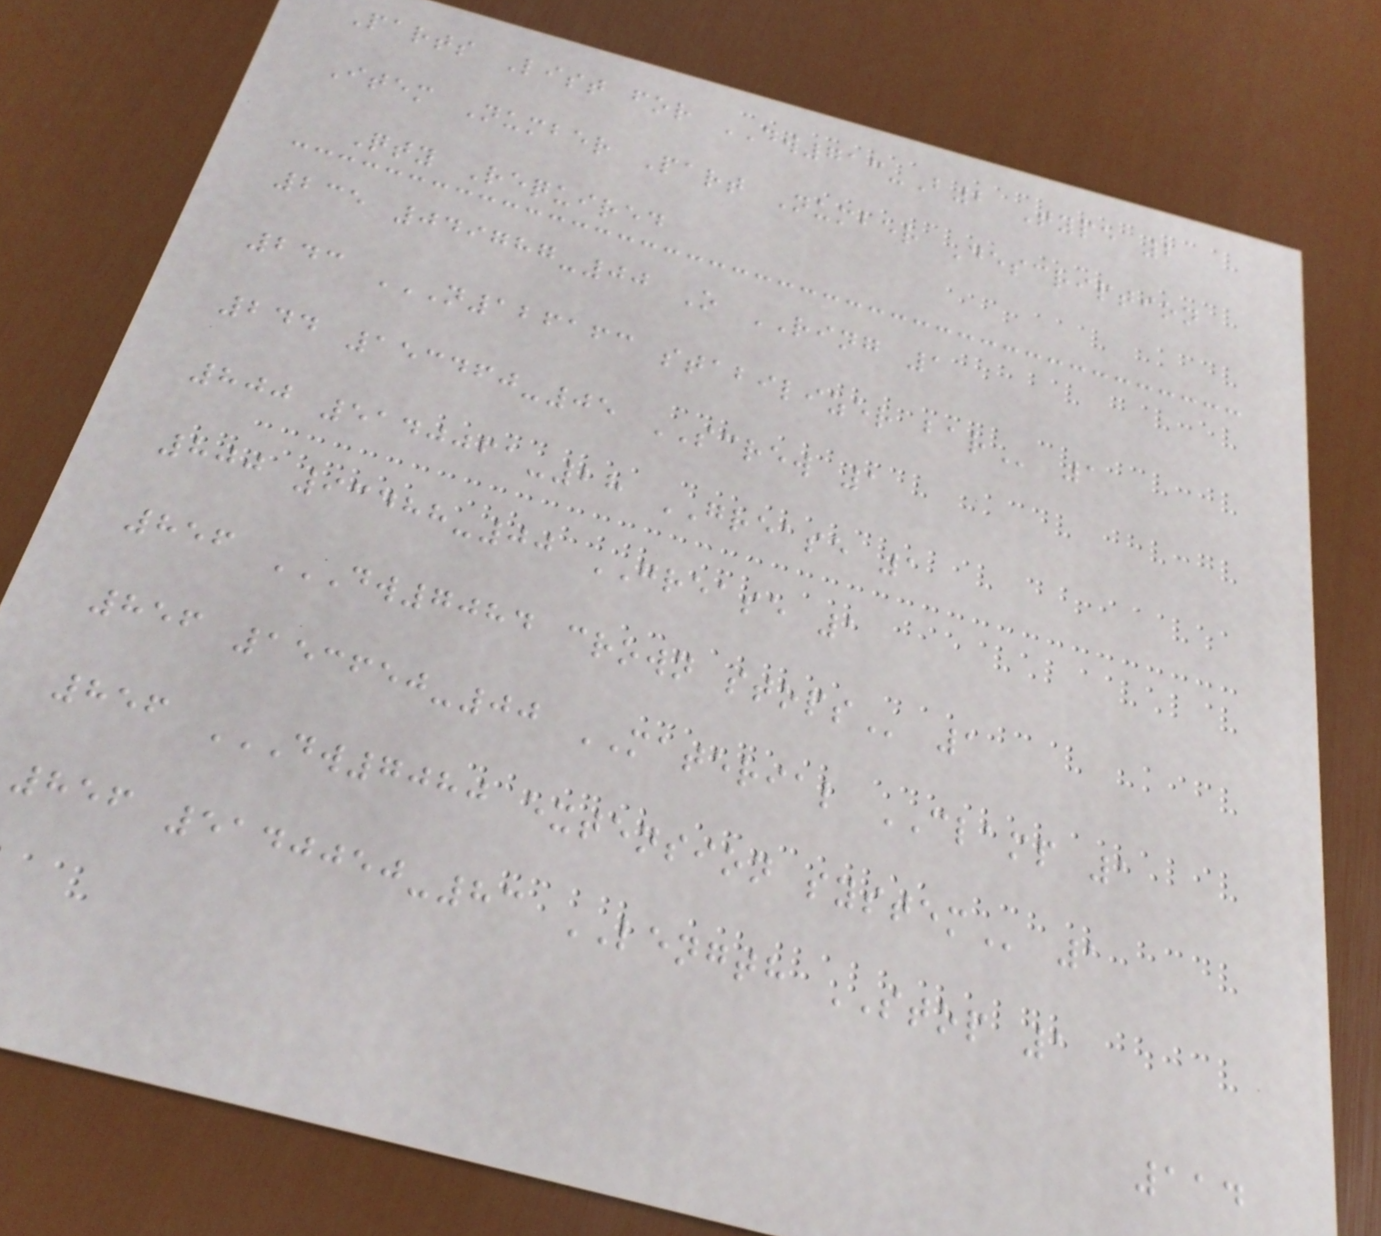Parts List for DW713-B2 Type 2
Item Number Part Number Description
Qty Required
235 049787-00 O RING 1
243 N126163 STABILIZER BAR 1
244 153460-05 SCREW 1
800 5140061-28 GREASE 1
800 93488-00 GREASE 1
856 DW7084 CROWN STOPS 1
856 153650-00 MATERIAL CLAMP 1
856 DW7080 EXTENSION SYSTEM 1
856 5140050-83 LENGTH STOP 1
114
